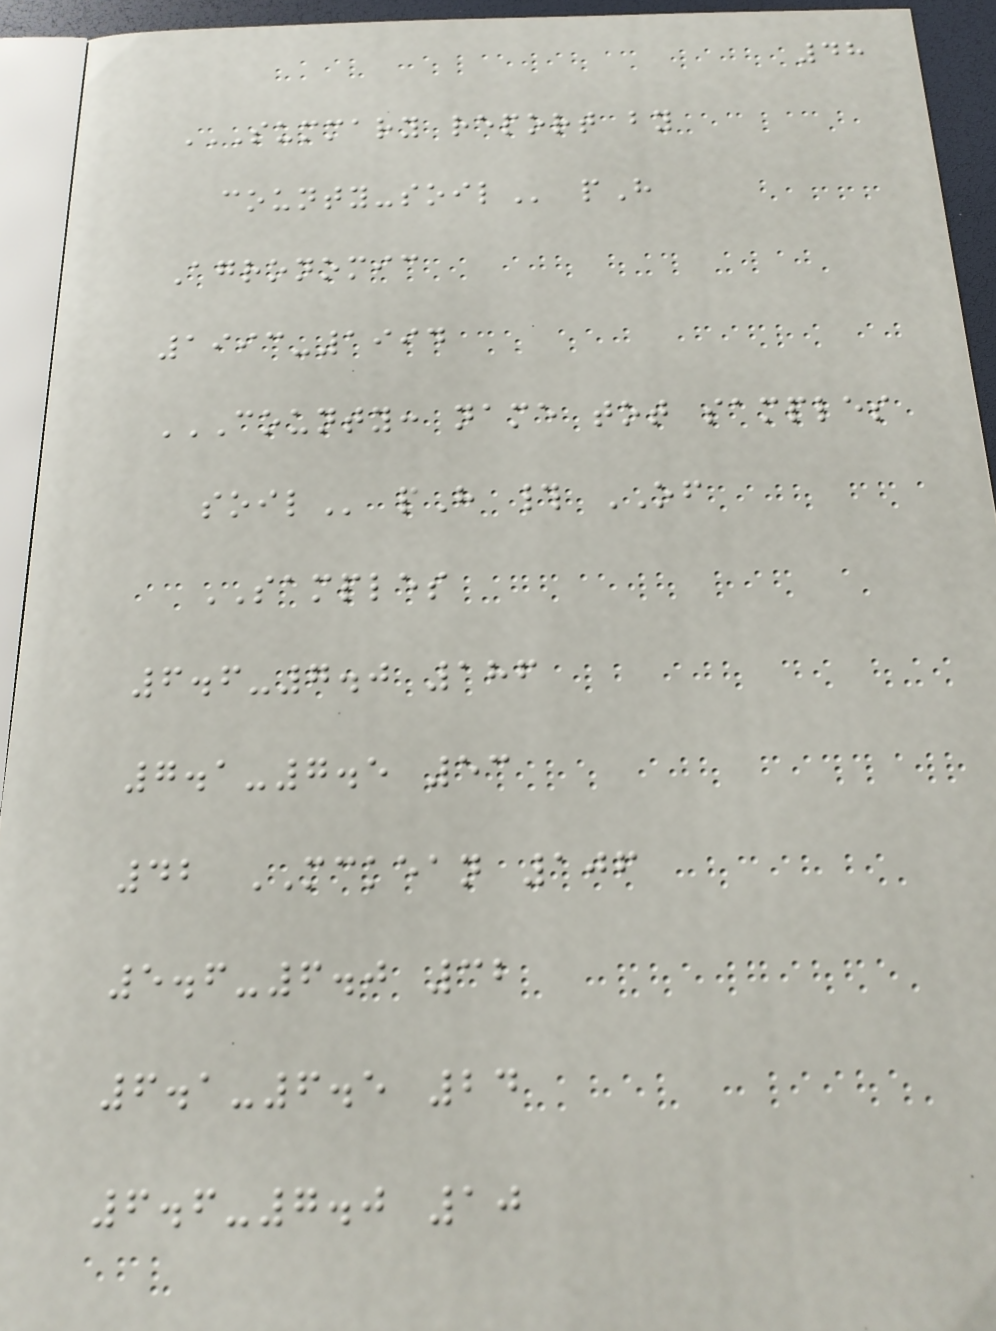48
SUMMARY REPORT BY
COUNTY-SOIL pH
Agronomic
1993-1994
COUNTY: NAME TOT SAMPLES
SOIL pH # OF
SAMPLES
6.6-7.0 186
7.1-7.5 53
42 MCKEAN 106
5.6-6.0 32
6.1-6.5 24
6.6-7.0 10
